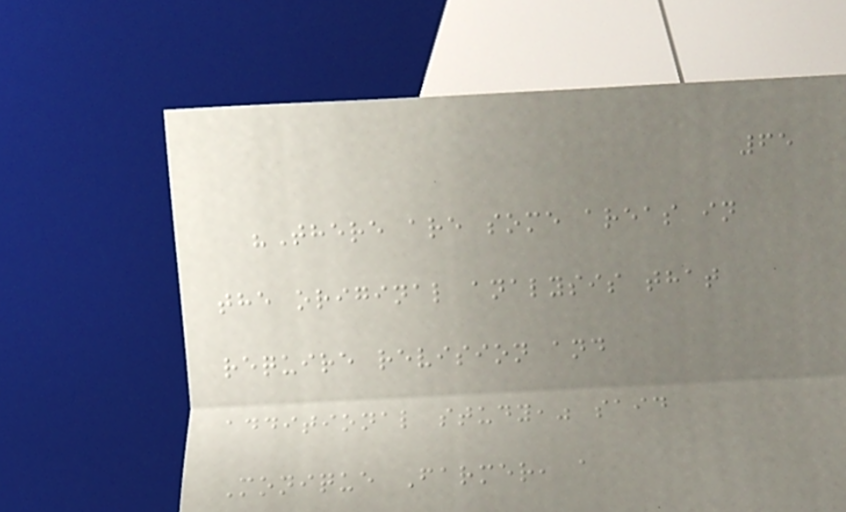65
"There are some areas in
the original analysis that
require revision and
additional study," said
Monique Farmer, a
